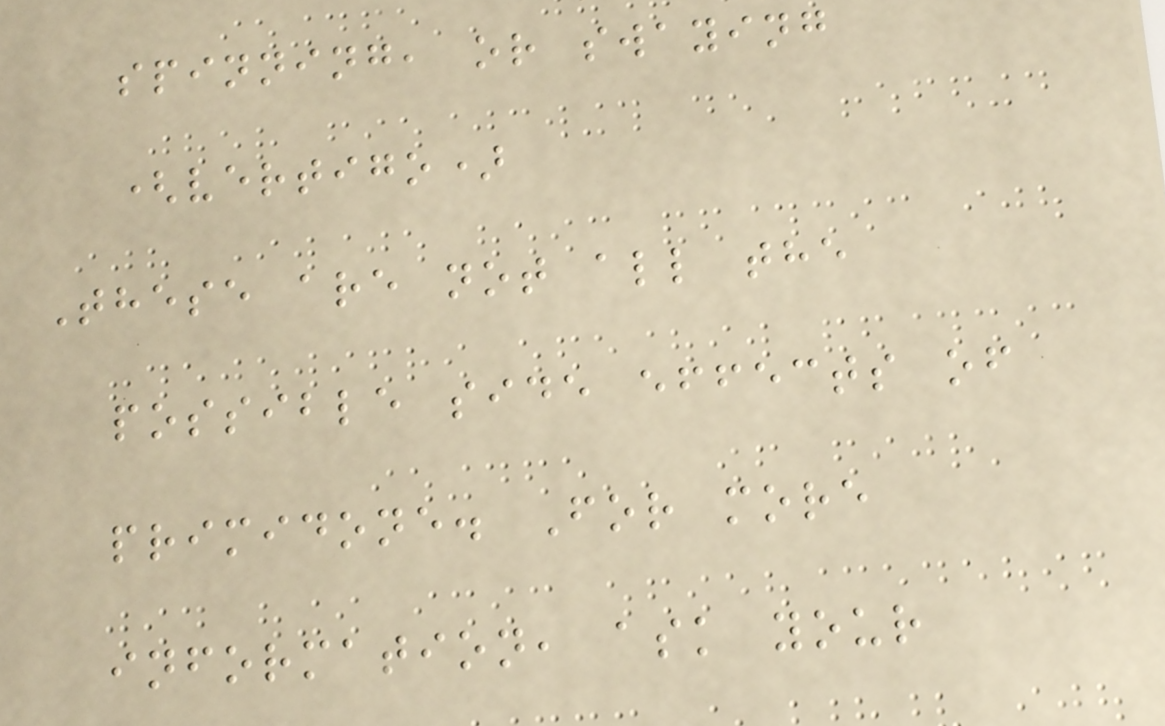spinning, or swaying
(vertigo)
These are not all the
possible side effects of
primidone. For more
information, ask your
